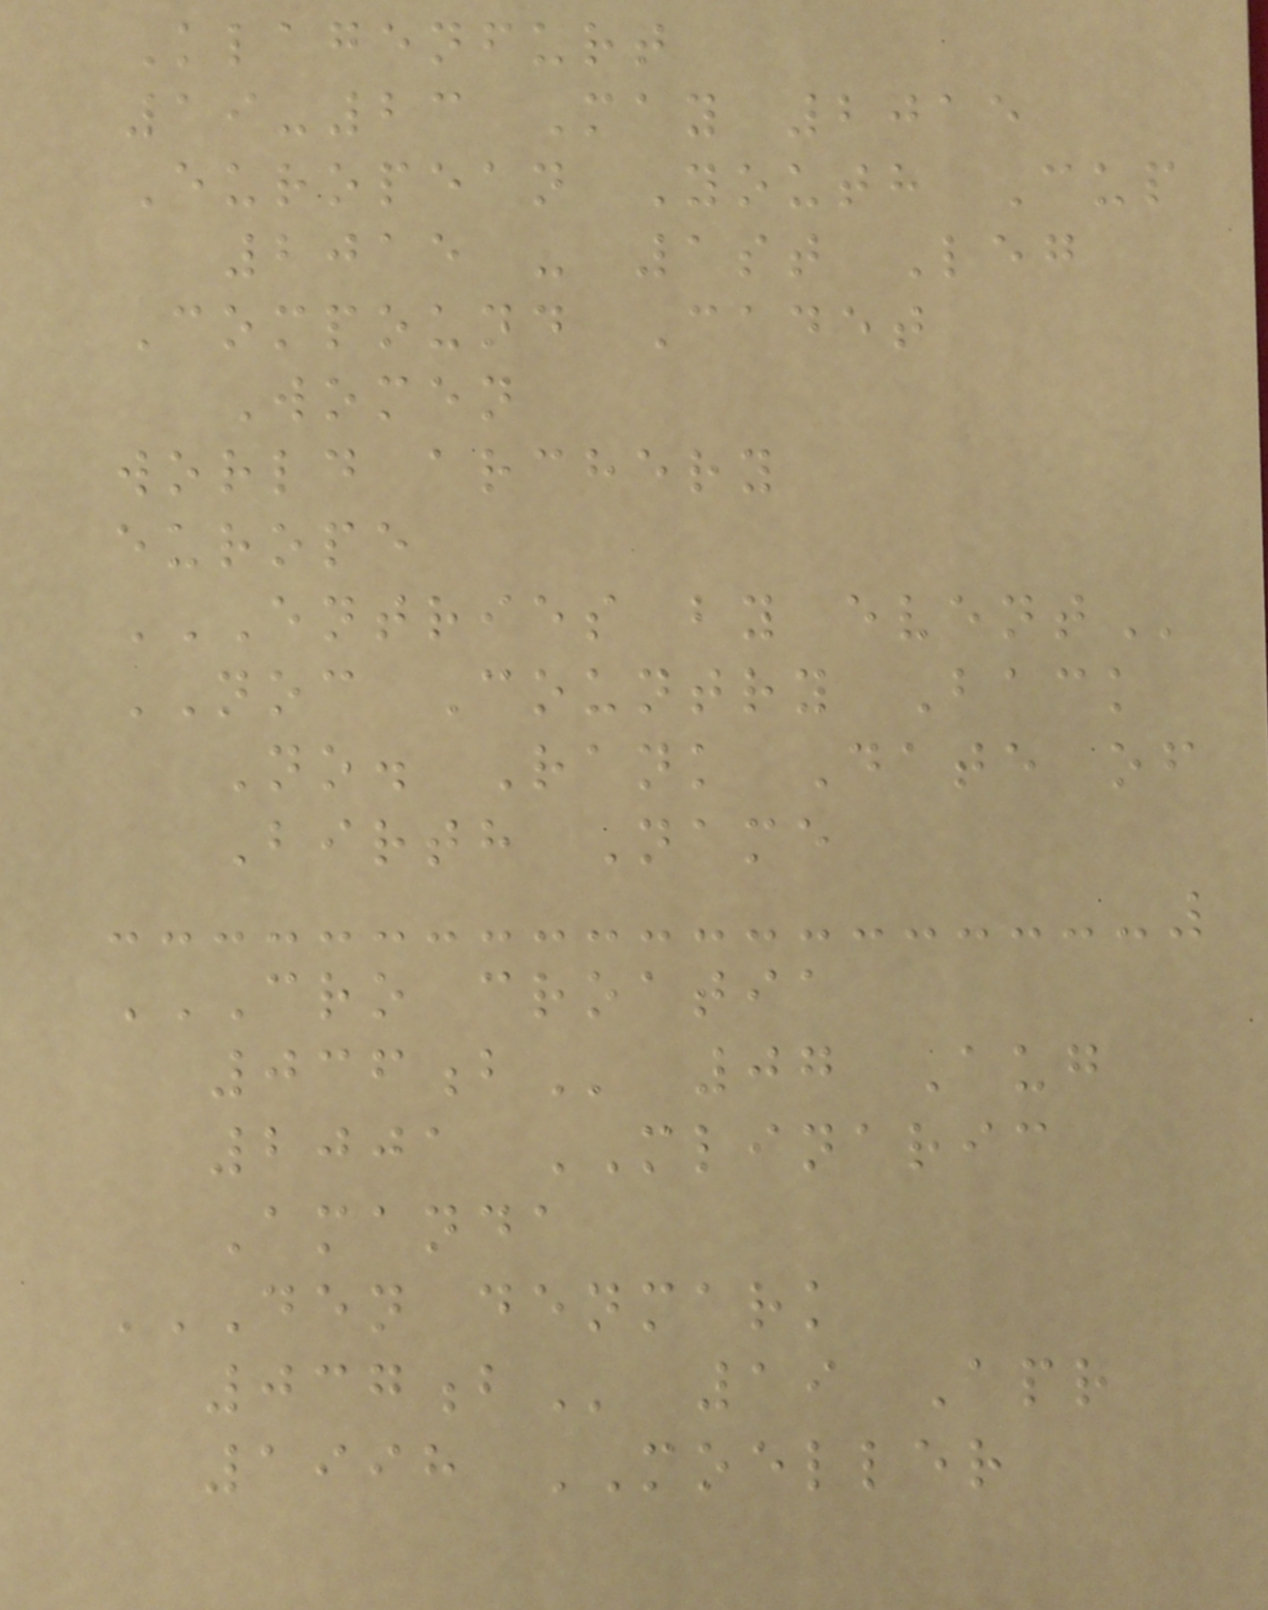Klagenfurt
19-23 May 2015
European Youth Cup
2015 - 1st Leg
Compound Cadet
Women
world archery
europe
ENTRIES BY EVENT
NOC Country Back
No. Rank Date of
Birth Name
CRO CROATIA
036B 07 Aug
2001 MLINARIC
Amanda
DEN DENMARK
037B 19 Apr
1998 MOELLER
